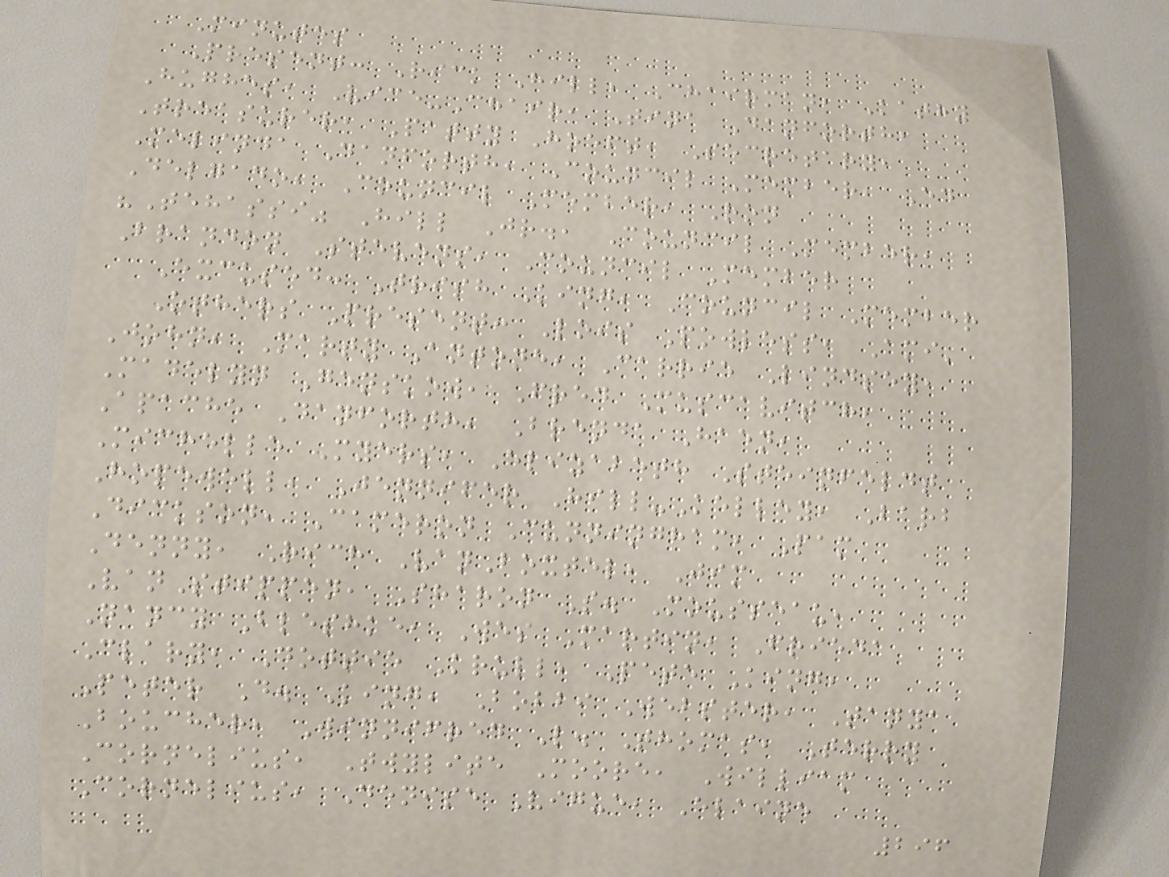Minutes
Present: Rick Hill, Chairman, Kathy
Hughes, Vice-Chair, Tina Danforth,
Treasurer, Patty Hoeft, Secretary,
Melinda Danforth, Council Member, Ed
Delgado, Council Member, Ron
"Tehassi" Hill Jr., Council Member,
Brandon Stevens, Council Member
Excused: Trish King, Council Member
Others Present: Lois Powless, Ami'
John, Marty Antone, Carrie Lindsey,
Madelyn Genskow, Fred Muscavitch,
Apache Danforth, Brenda Haen,
Michelle Myers, Elizabeth Steinfeldt
Hopewell, Jennifer Hill-Kelley, Barb
Dickson, Cameron Cunningham, Pam
Denny, Rich VanBoxtel, Jim
VanStippen, Sharon S. Mousseau,
Nancy Bleshke, Wes Martin, Frieda
Clary, Dottie Krull, Pete King,
Peter D. King, Bobbi Webster, Tanya
Boucher, Winnifred L. Thomas, Terry
Cornelius, Twylite Moore, William
Cornelius, Denise Vigue, Elaine
296
